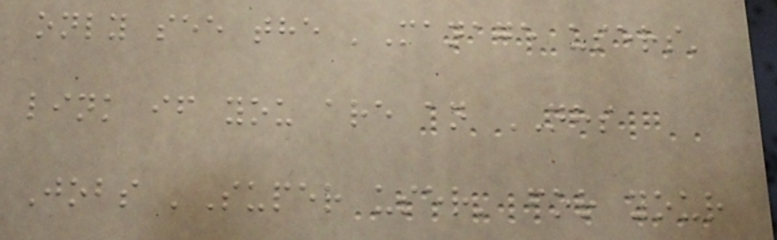only see the 'Manage users'
link if you are an NHS
Jobs 'Super user' for your
